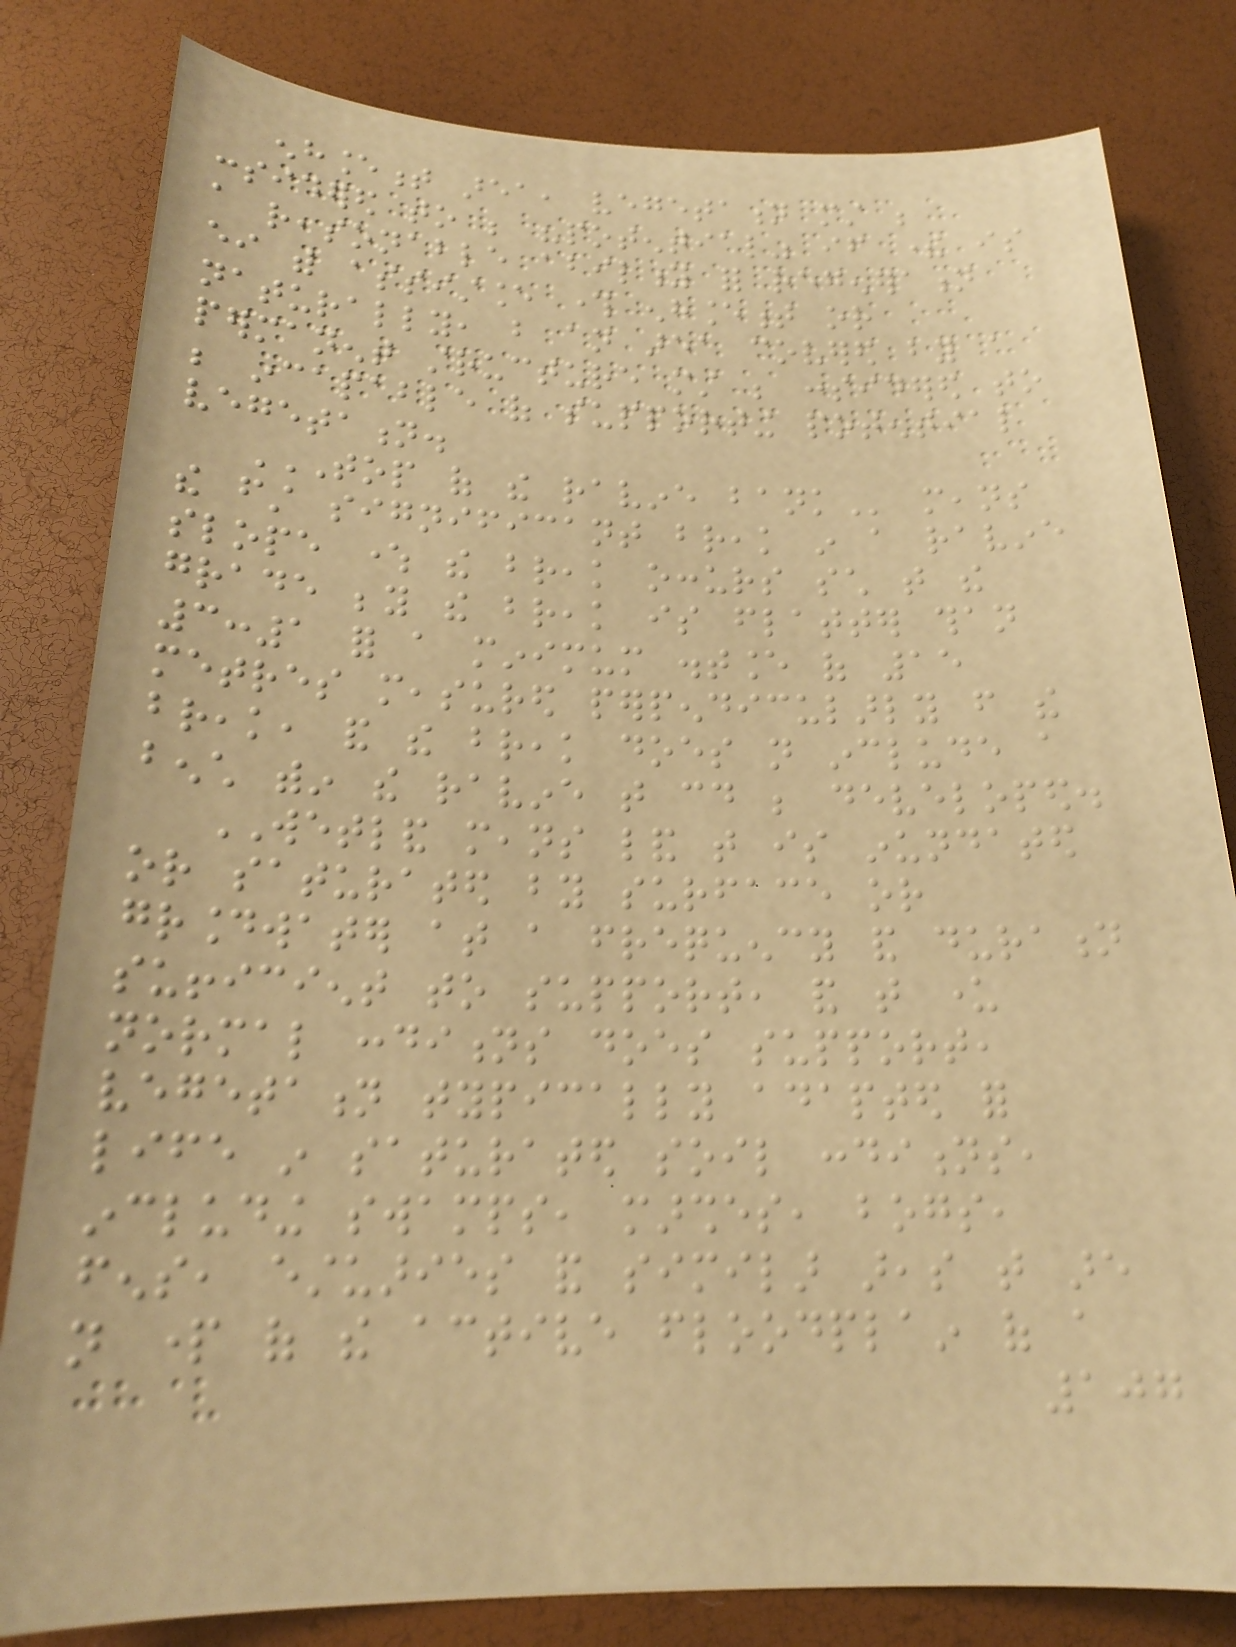enhancement area, vegetation must be
considered to be "potential" if there is
a reasonable ability for regeneration
either with assistance through enhancement or
naturally, but an area covered by a
permanent structure must be considered to
be incapable of supporting potential
vegetation.
TOP OF THE RAVINE BANK means
the first significant break in a ravine
slope where the break occurs such that the
grade beyond the break is flatter than
3:1 for a minimum distance of 15
metres measured perpendicularly from the
break, and the break does not include a
bench within the ravine that could be developed.
WETLAND means land that is inundated
or saturated by surface or
groundwater at a frequency and duration
sufficient to support, and that under
normal conditions does support,
vegetation typically adapted for
life in saturated soil conditions,
including swamps, marshes, bogs,
fens, estuaries and similar areas that are
not part of the active floodplain of a
107
